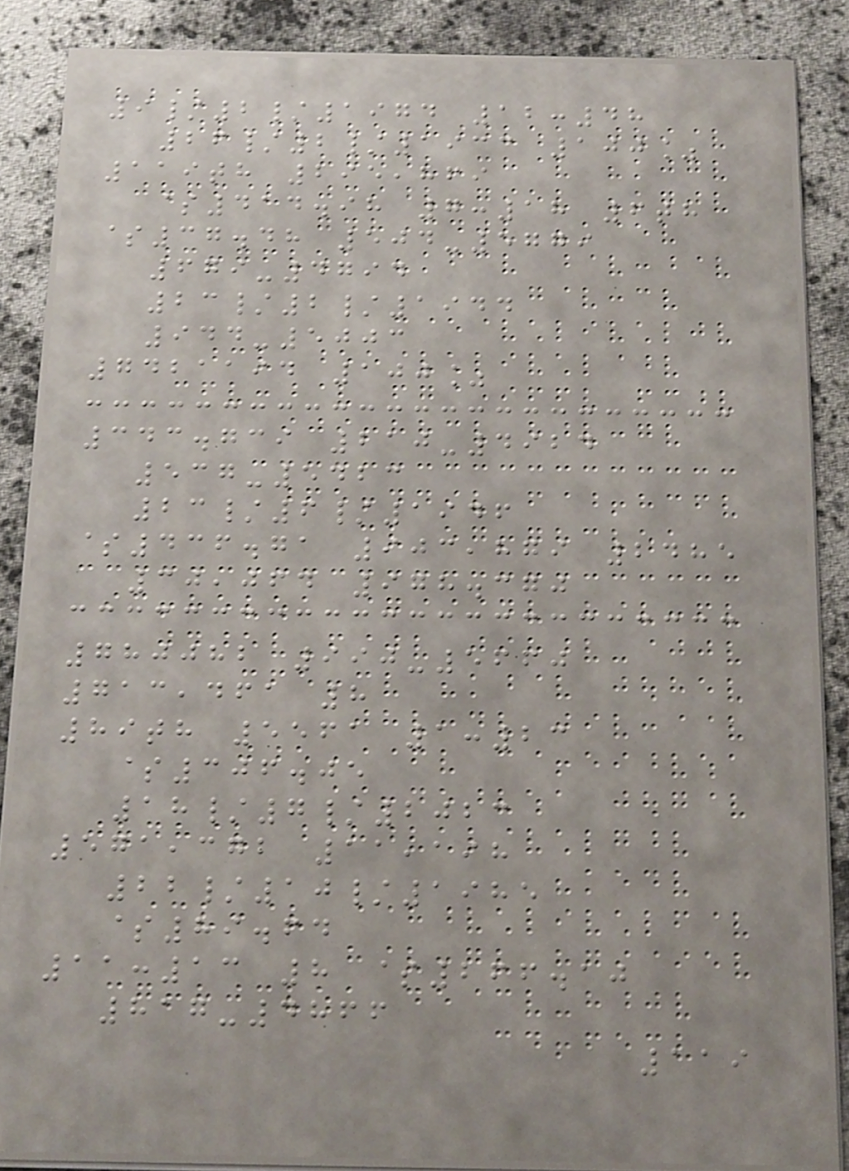9/2/1974 12:48
26/2/1933 100%
119th 295,869
$414.98 7:18 6th
$37.48 504-5779
679-4794
23/2/1944
944-5003
7421194 100%
343.739 210-4924
537-5423
23/6/1946
$436.71 903,879 2485
30,064 978.370
780082 990-5660
713,461 8
89th 5561 1:23
$306.05
18/7/2023
571,372 11,198
22/10/1985
$89.64
11:13 8 $266.10
817-4866
119
